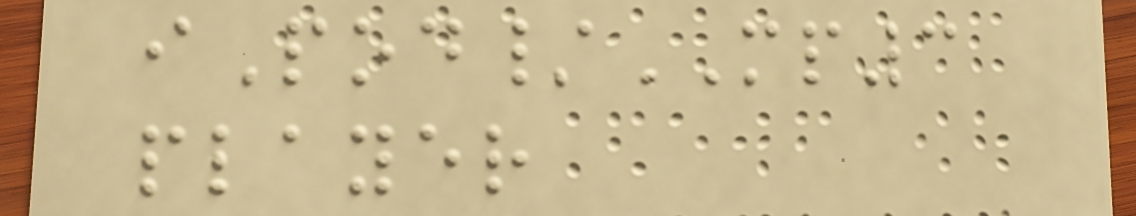iPod/MP3
player
